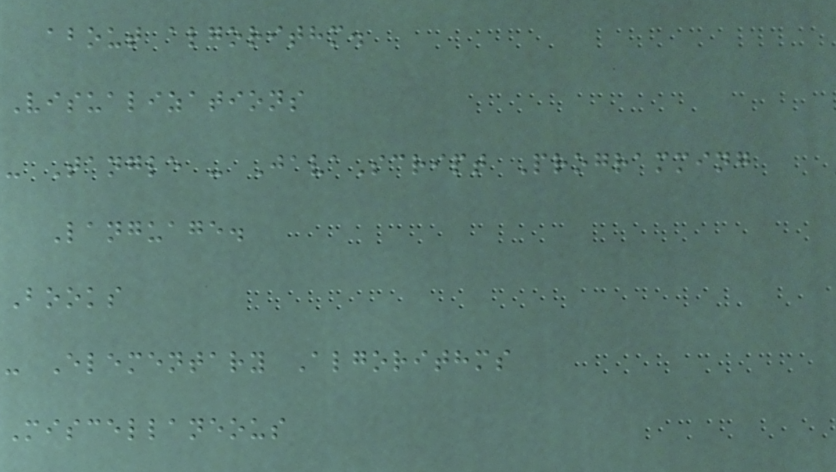about algorithm.
Visualizations
- Tangle - JavaScript Programming
Language.
Books
- Elementary Algorithms
Miscellaneous
